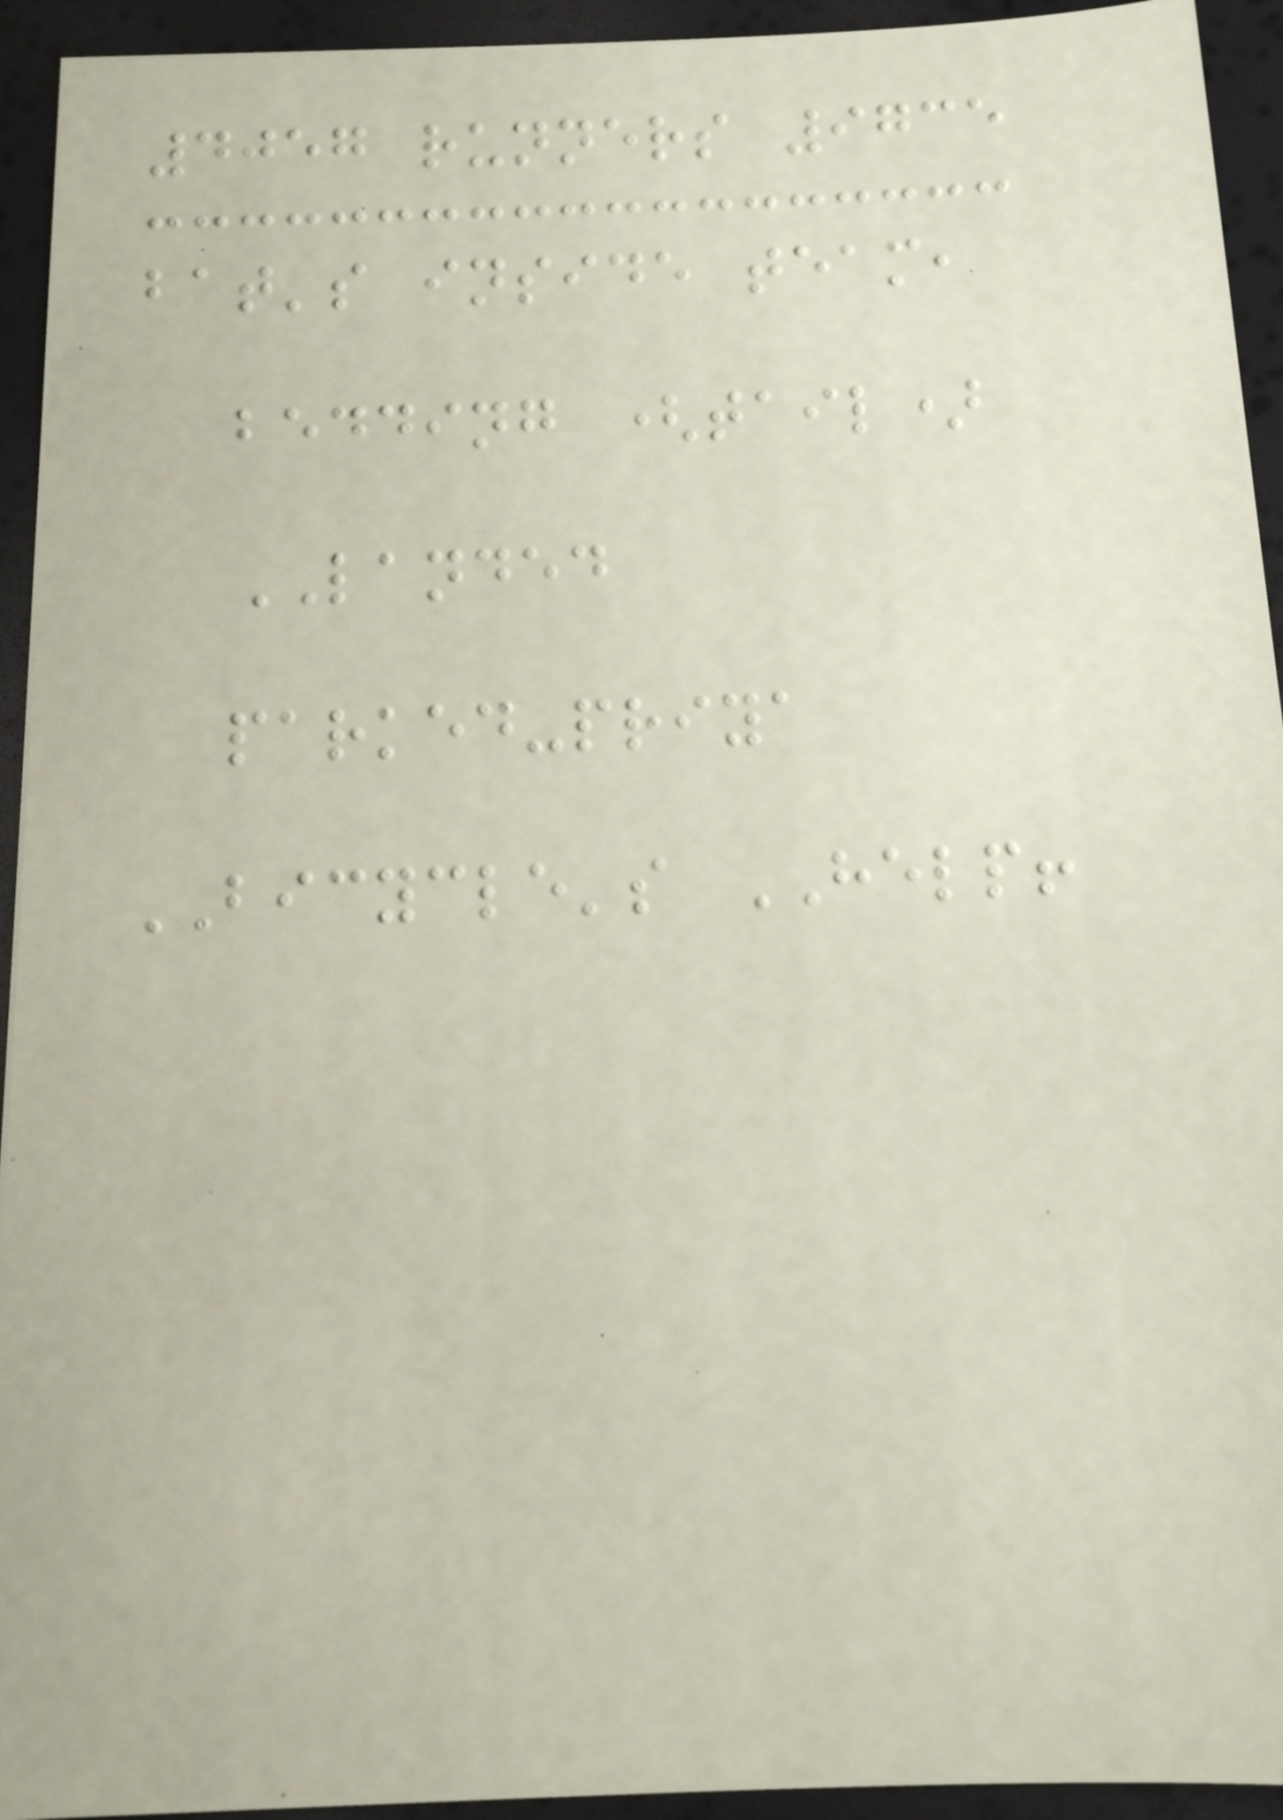4057 runners 9735
bat's inside team,
bedding (tail)
LANDED
parked-priya
BICYCLE's HELP!
